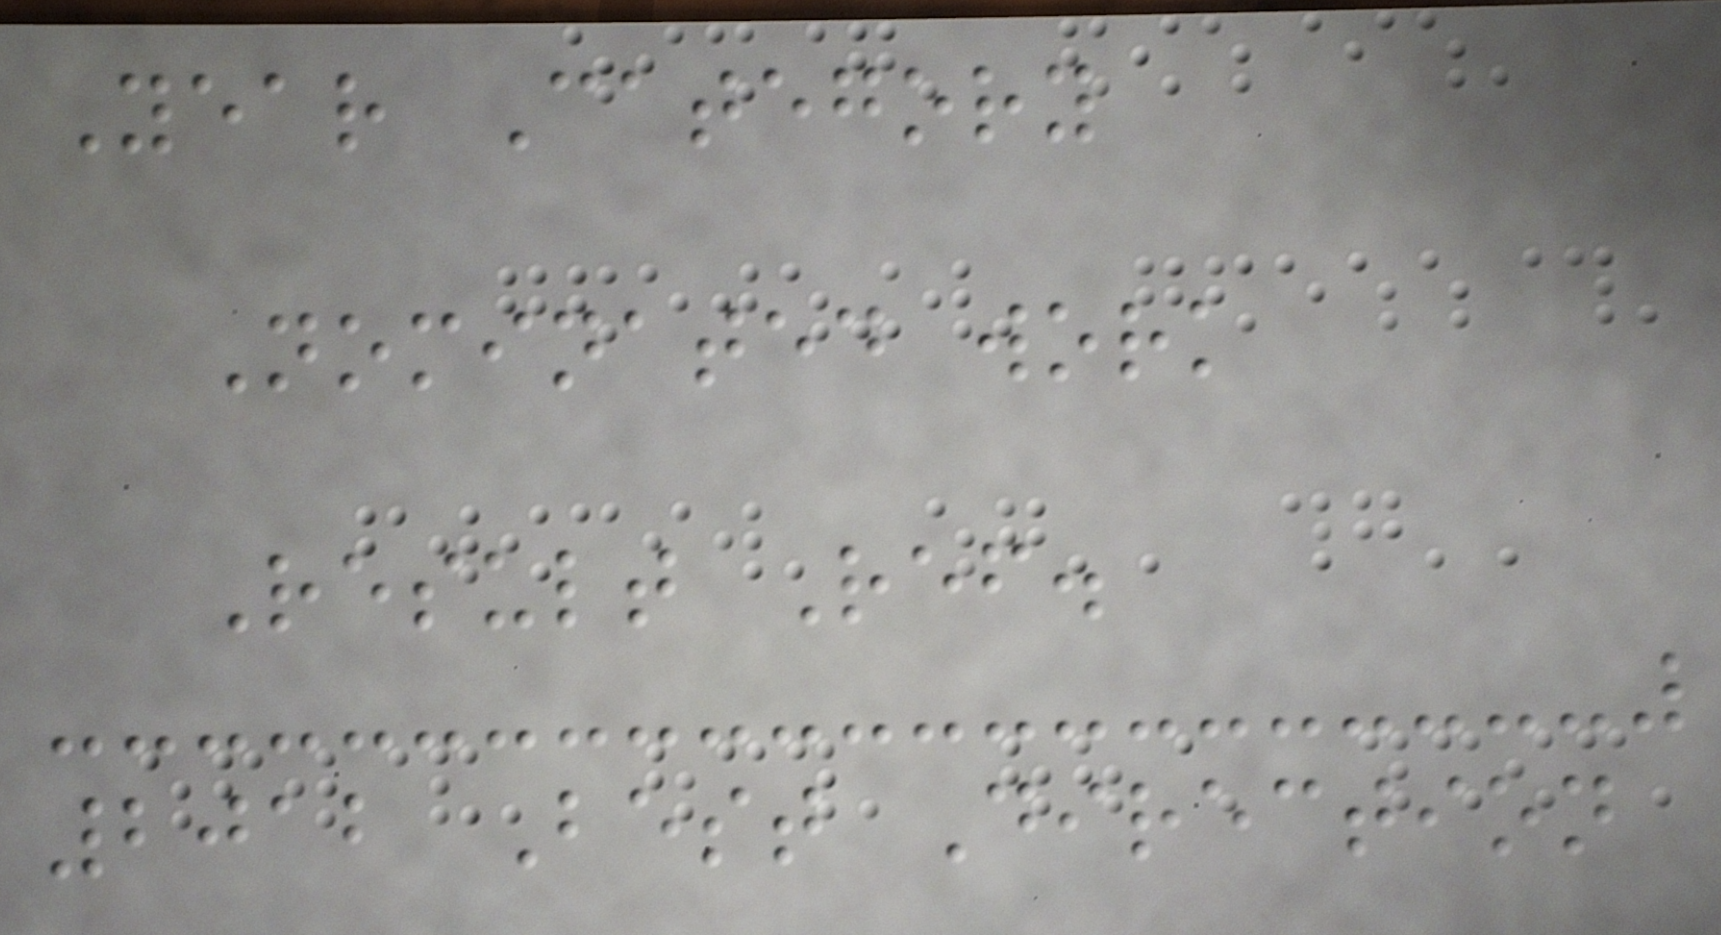Year Category
Nominated work
Result Ref.
2012 Best Direction
